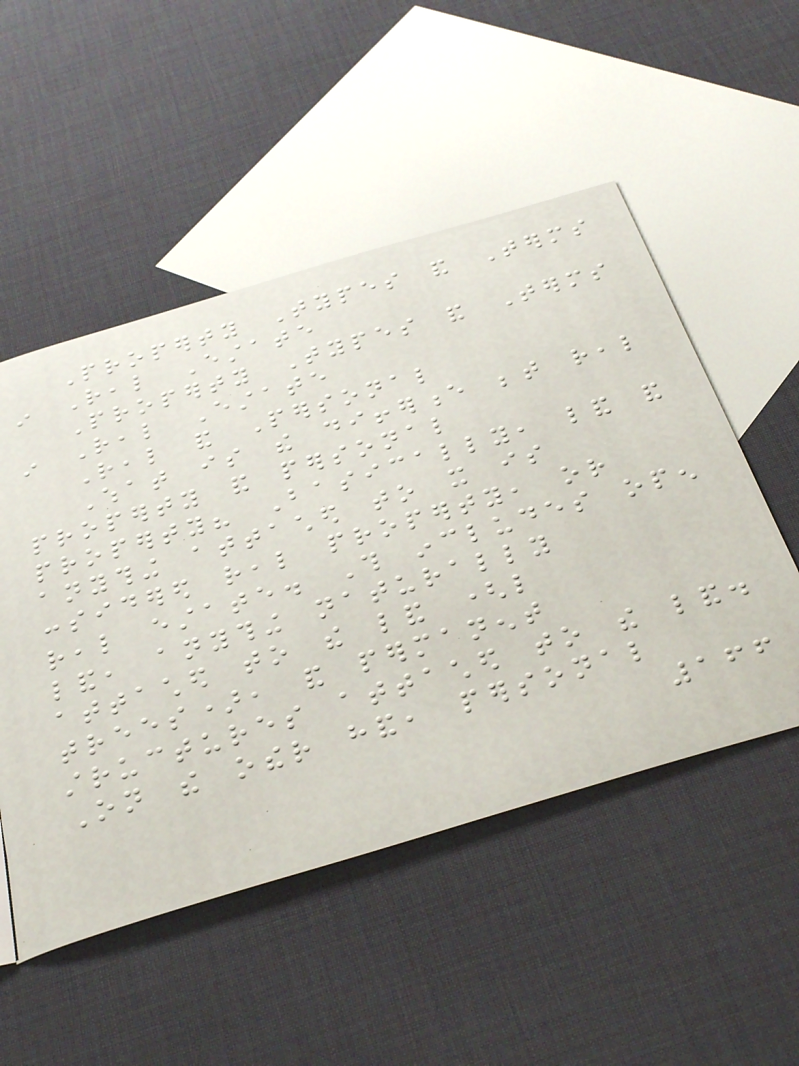Property Types and Terms
in Real Estate
Property Types and Terms
in Real Estate
Real and Personal
What is the difference between real
property and personal
property? Basically, land and
anything attached to it is
considered real property, or
real estate. This includes open
land, anything naturally
attached to the land (like
trees), and permanent
structures attached to the land.
On the other hand, personal
166
